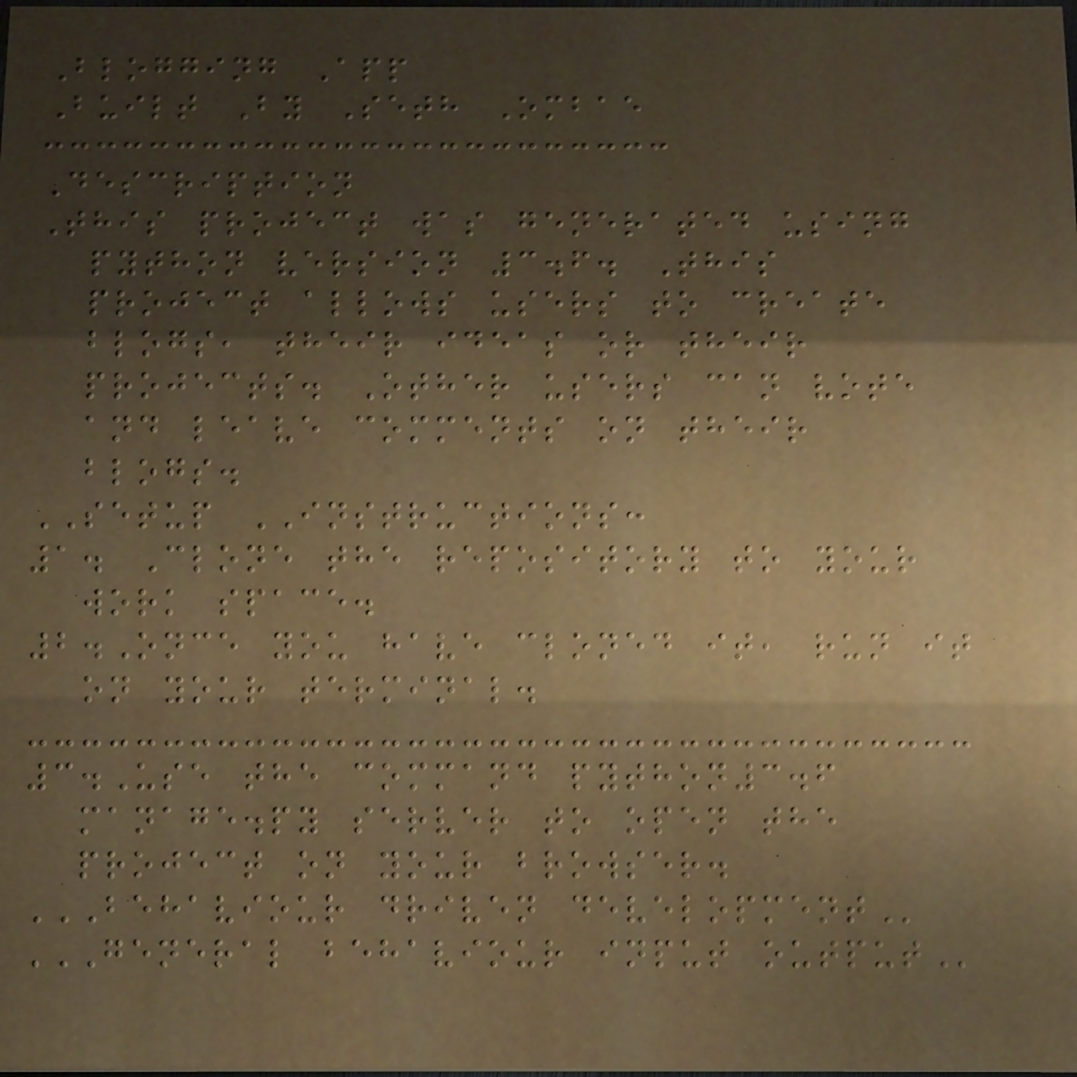Blogging App
Built By Seth Ombae
Description
This project was generated using
python version 3.6. This
project allows users to create
blogs, their ideas or their
projects. Other users can vote
and leave comments on their
blogs.
SETUP INSTRUCTIONS:
1. Clone the repository to your
work space.
2.Once you have cloned it, run it
on your terminal.
3.Use the command python3.6
manage.py server to open the
project on your browser.
BEHAVIOUR DRIVEN DEVELOPMENT
GENERAL BEHAVIOUR INPUT OUTPUT
